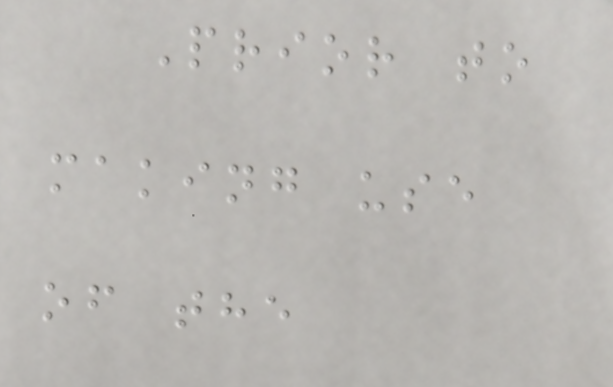Prior to
making use
of the
